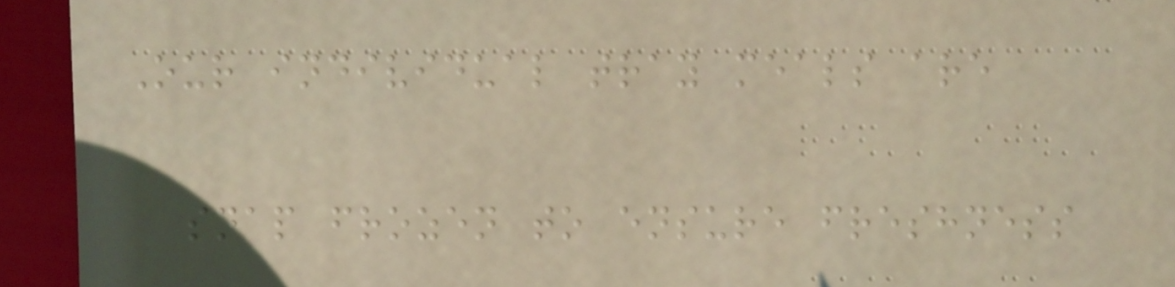Our individual tray meals are
snap frozen to ensure freshness
